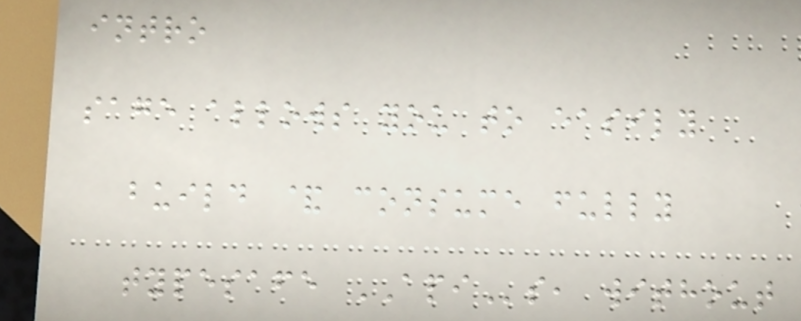intro
sage allows you to easily
build & consume fully
typesafe APIs, without
